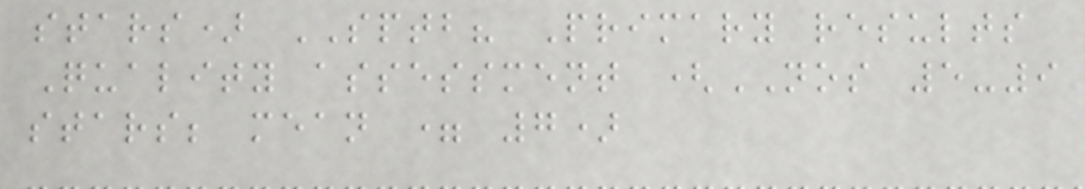stars) SPTB? Primary results
Quality assessment (NOS 5-9
stars; mean = 7)
